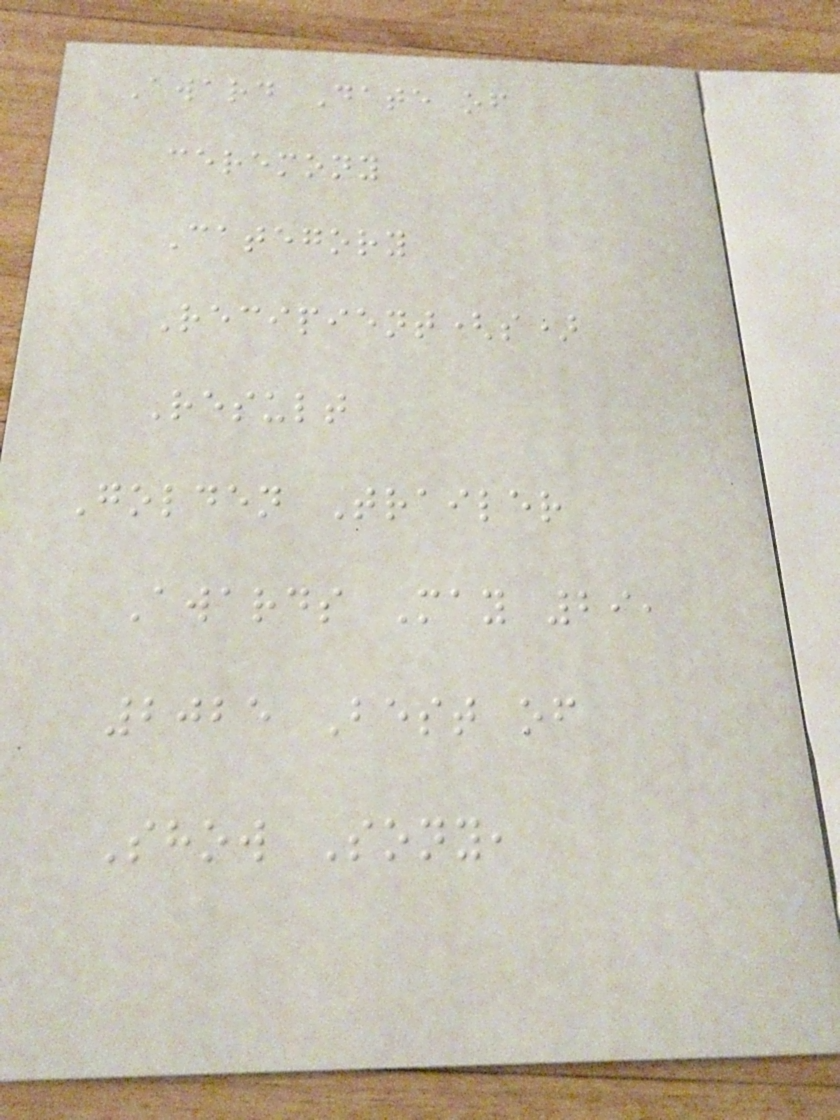Award Date of
ceremony
Category
Recipient(s)
Result
Golden Trailer
Awards May 29,
2025 Best of
Show Sony,
